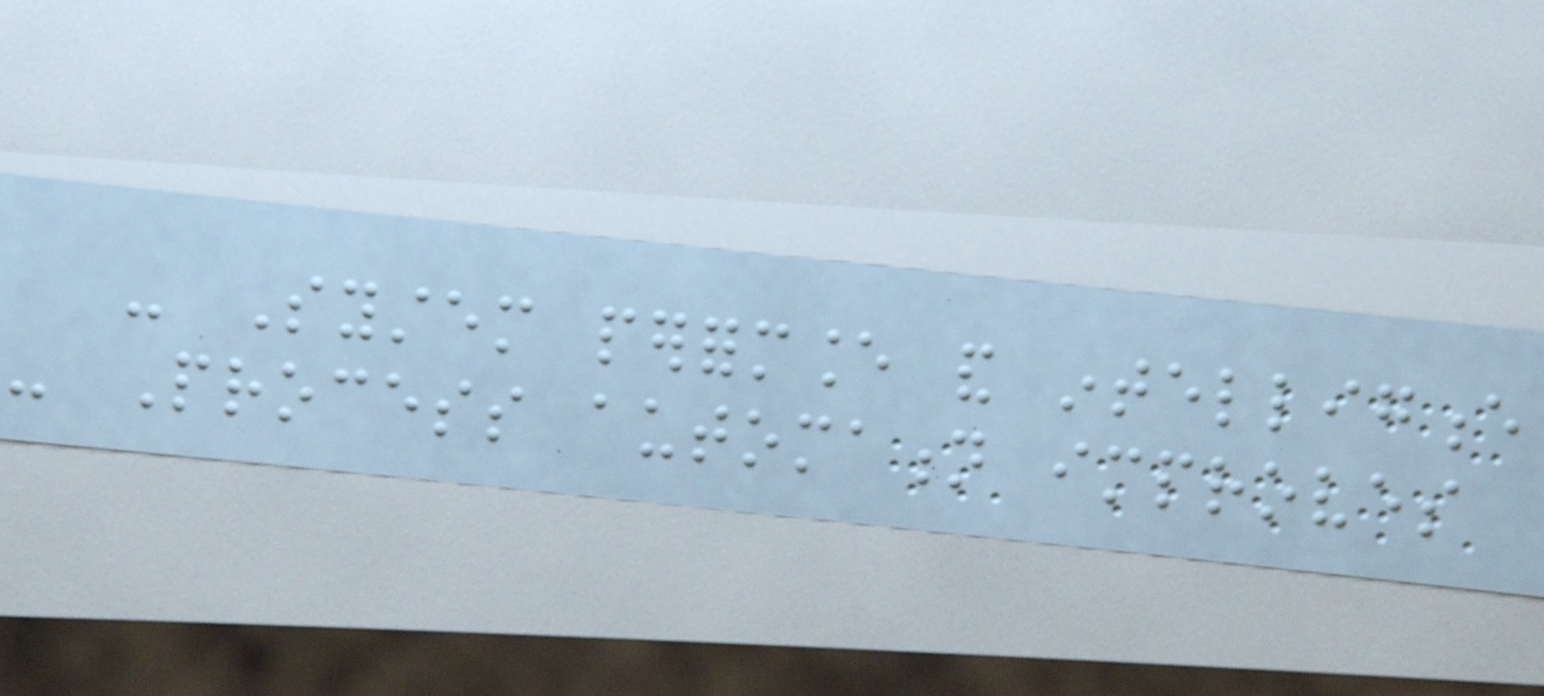- System performance and intelligence
- Process automation improves
